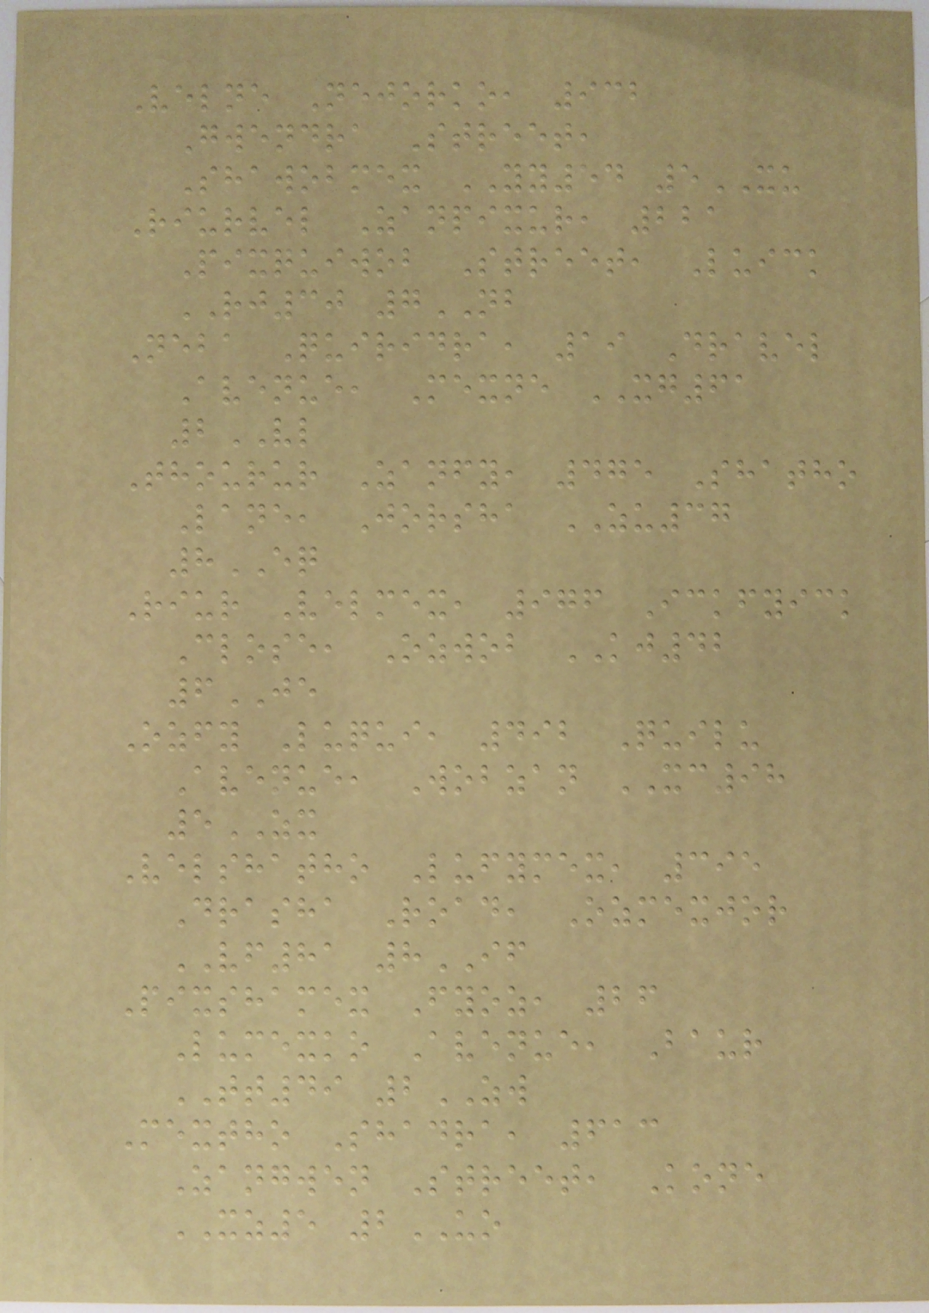Velne Nejorko, 932
Gwendra Street,
Shawobmex YY54 5XU
Riurvel Zanpixur, 221
Pixquiwob Street, Luick
RJ30 7NB
Neba Quiridra, 19 Dravel
Avenue, Mexne XG61
2VL
Thourur Zanfy, 475 Shatho
Lane, Jorsha ZU37
8EQ
Riur Velmex, 976 Ickfyick
Close, Ozwob KJ42
6JE
Ozfy Luqui, 492 Quilu
Avenue, Wobzan XC98
5ZX
Velshatho Lufymex, 395
Drasha Road, Ozmexjor
VF81 8IF
Pixshamex Fyoz, 26
Lumexko Avenue, Baur
TT49 2ZW
Mextho Shadra, 613
Zangwen Street, Kone
XZ5 2UO
